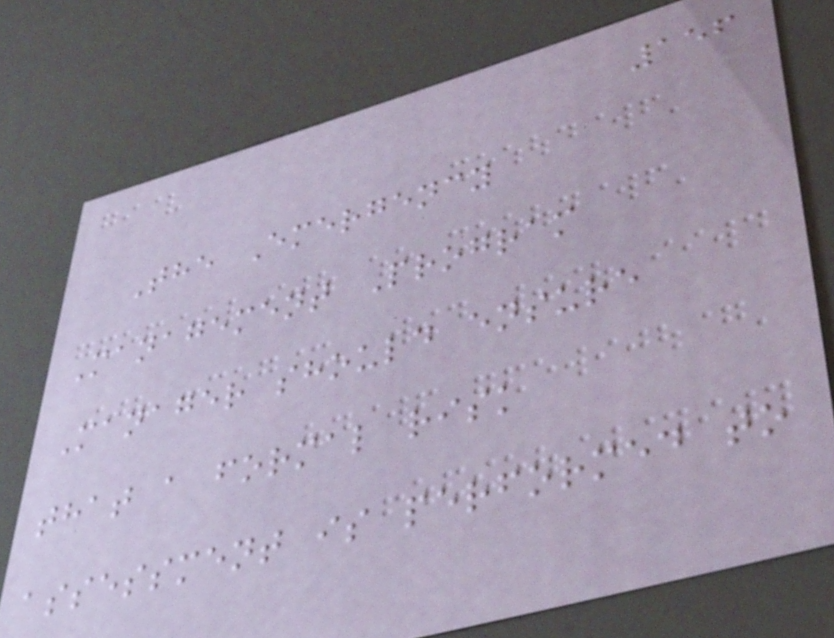156
The Emergency
Management Program
Manager should ensure
that a formal risk
assessment is performed to
